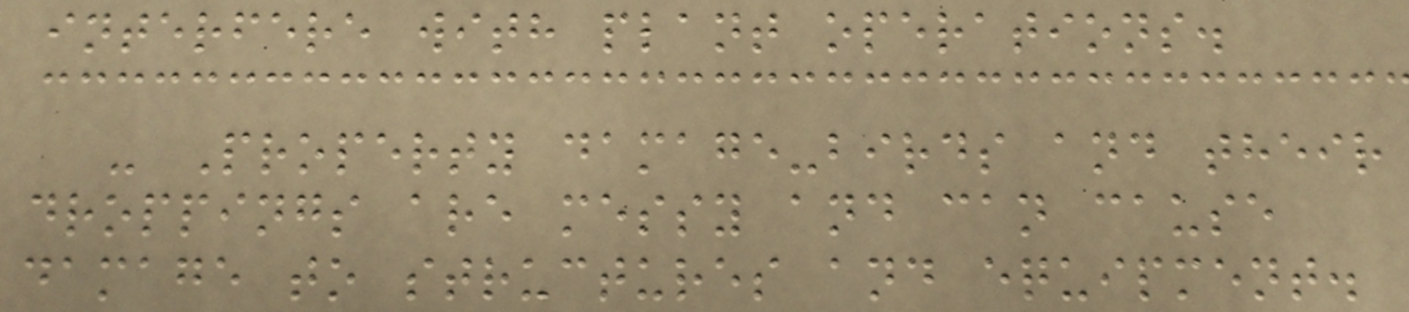interfere with plant operations.
- Property damage-birds and their
droppings are messy and can cause
damage to structures and equipment.
